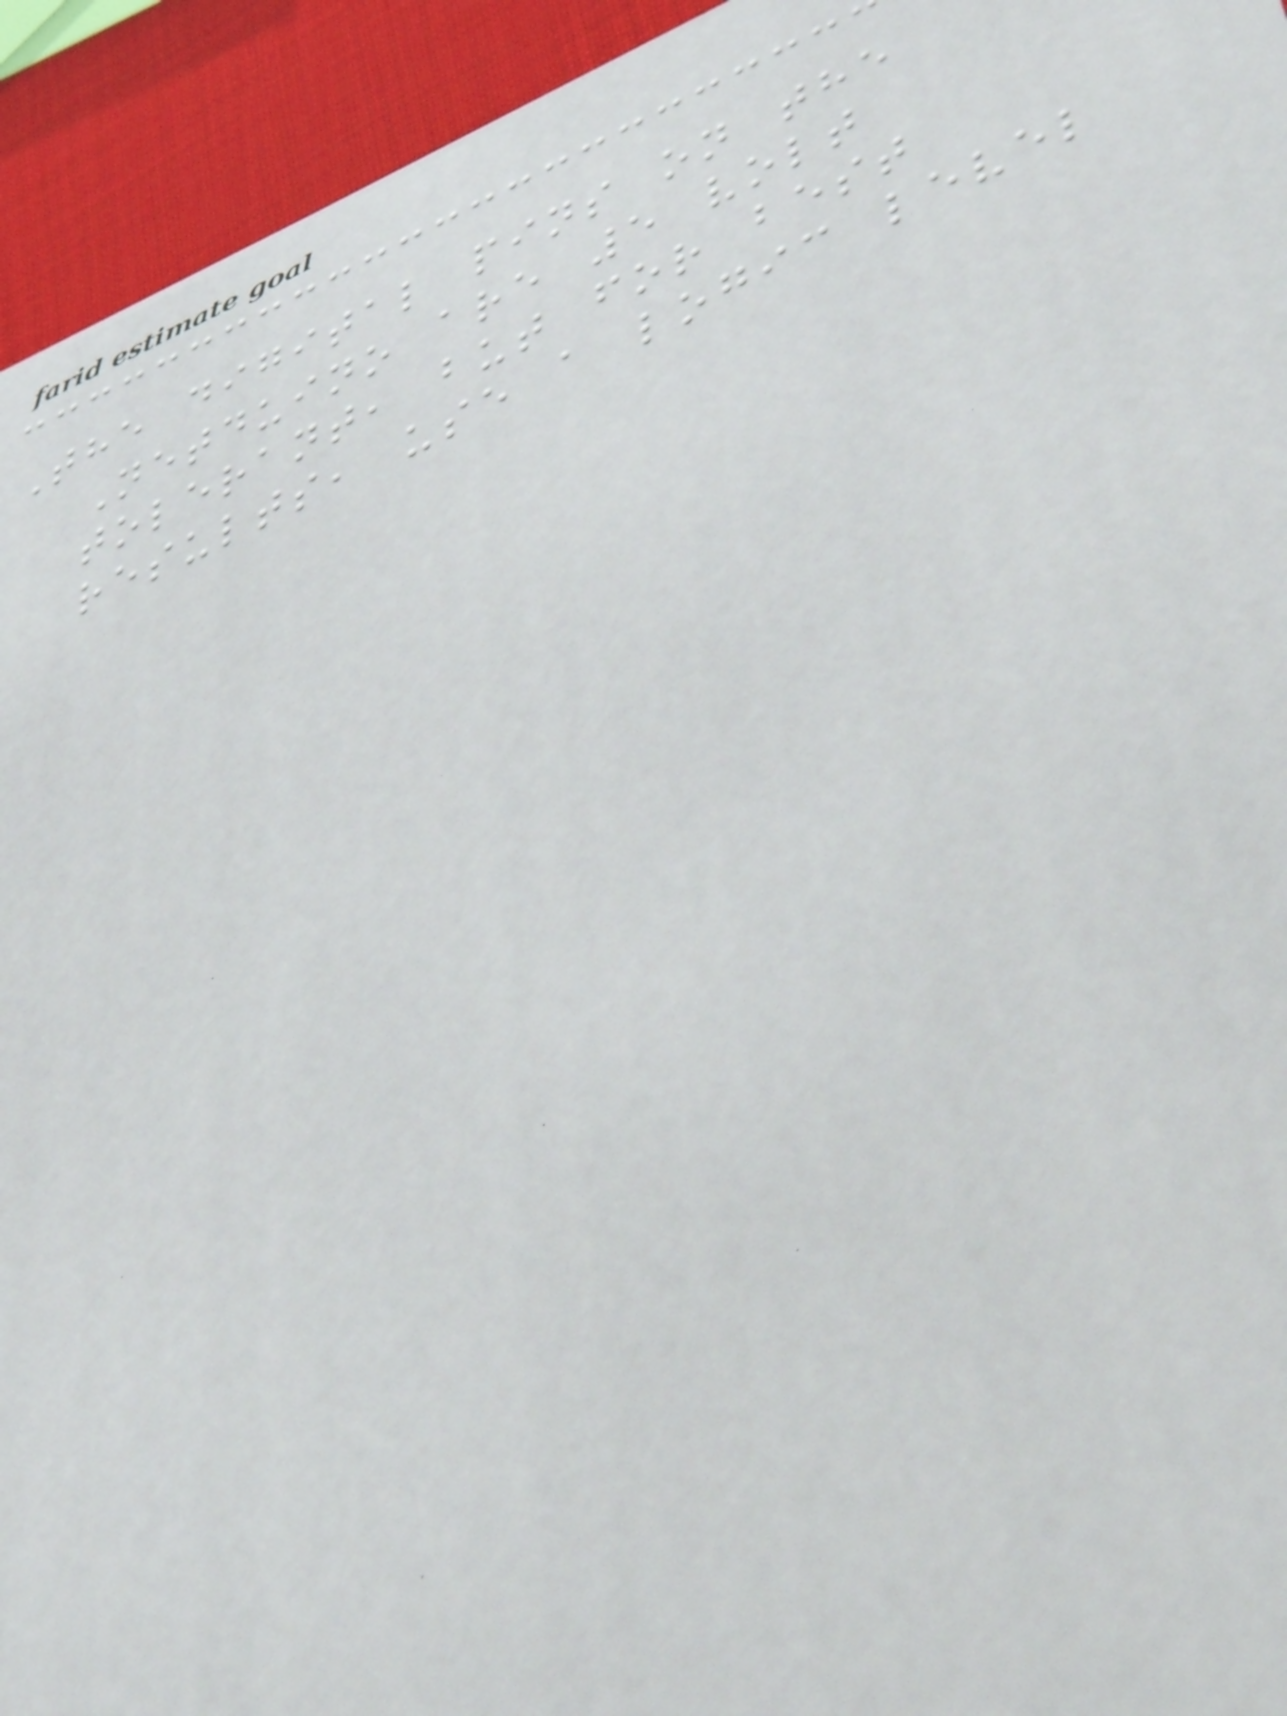The digital pins on the
Netduino are 5 volt
tolerant, but for best
results, use a logic level
